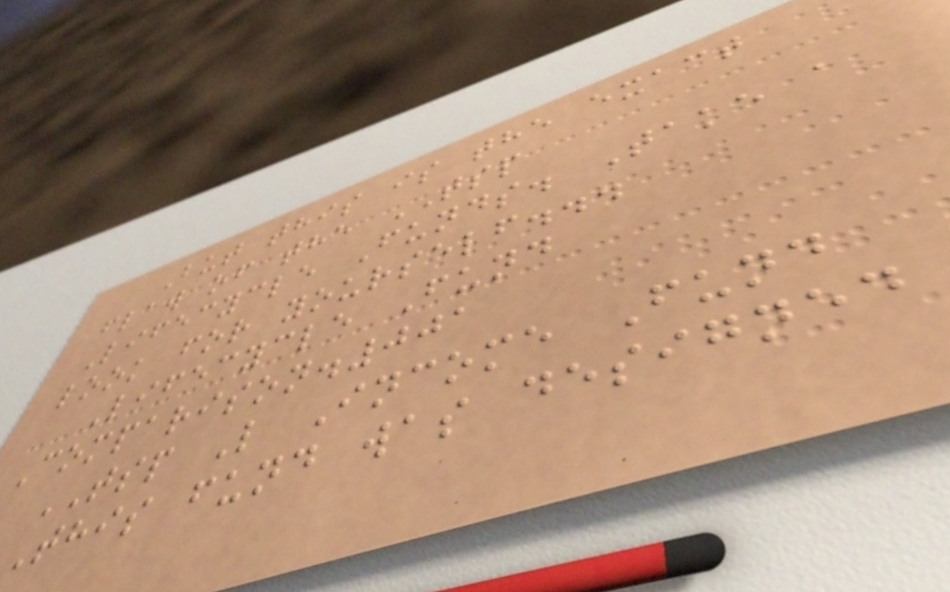But this is the exact
flaw of the TSP
Lifecycle Funds. Take a
look for yourself...
Lifecycle Fund
Comparison.001
TSP L Income Fund
This fund was designed
